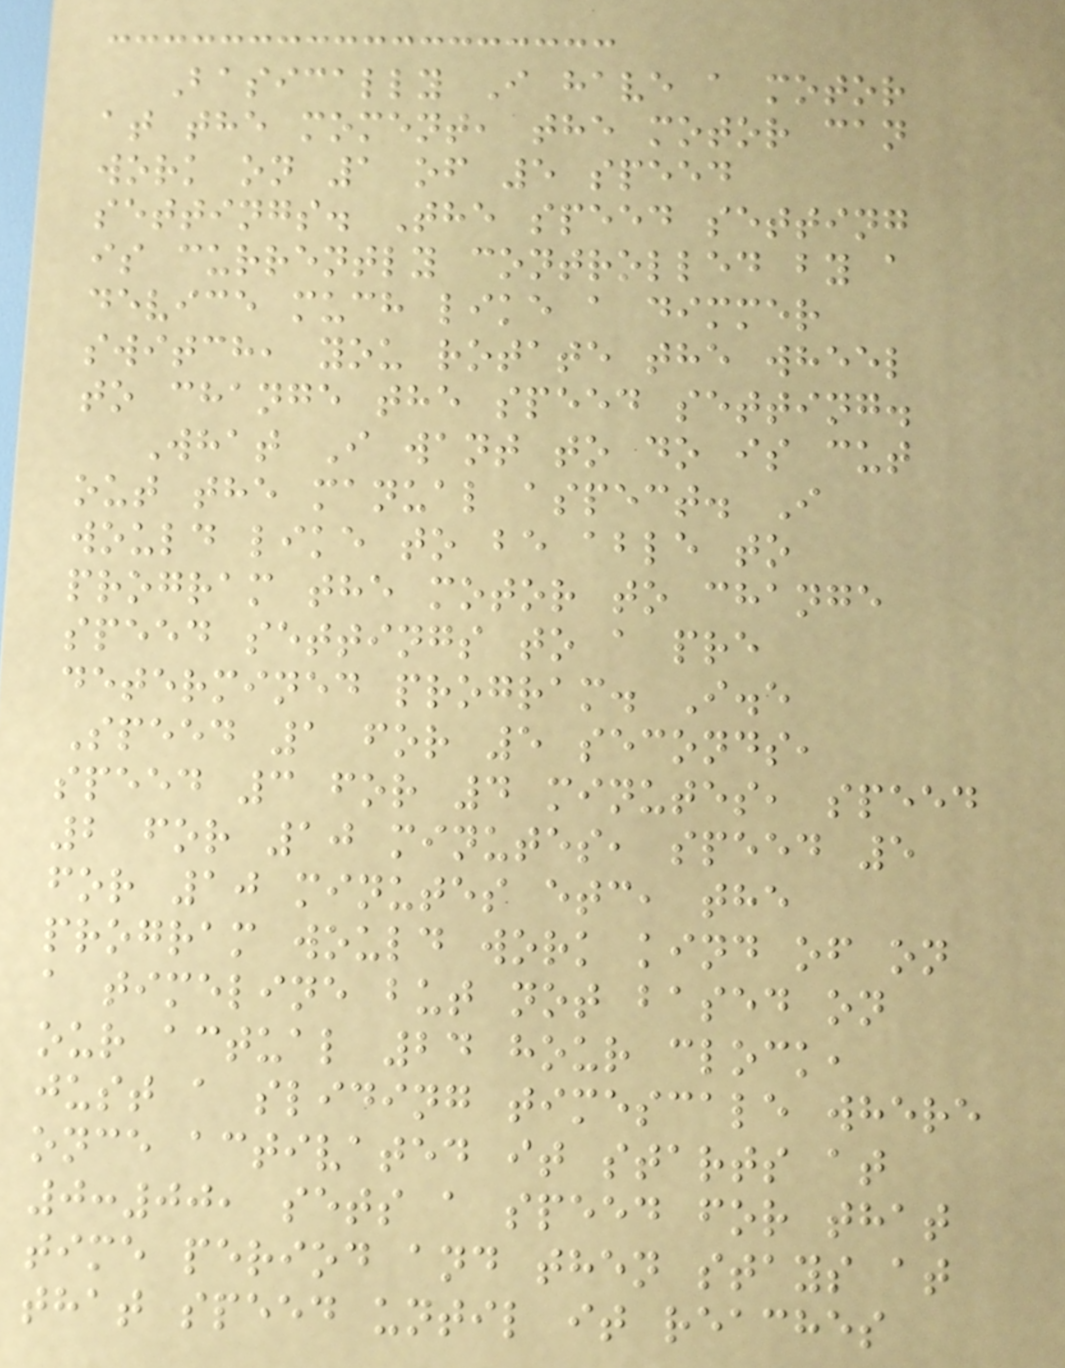Basically I have a motor
at the moment, the motor can
work on 1 of 5 speed
settings. The speed setting
is currently controlled by a
device much like a dimmer
switch, you rotate the wheel
to change the speed setting.
What I want to do is cut
out the manual aspect. I
would like to be able to
program the motor to change
speed settings to a pre
determined program. I.e
Speed 1 for 5 seconds,
speed 3 for 4 minutes, speed
2 for 10 minutes, speed 5
for 10 minutes etc, the
program would work kind of on
a timeline but not based on
our actual 24 hour clock,
just a sliding timescale where
once activated it starts at
0:00, sets a speed for that
time period and then stays at
that speed until it reaches
